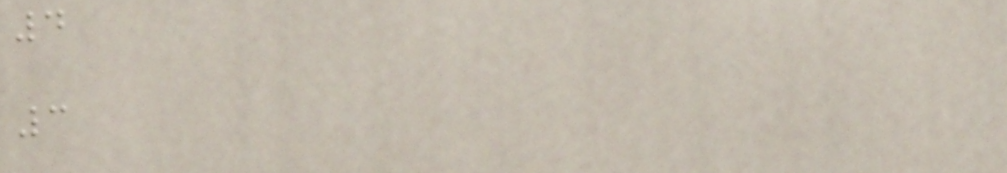4
3
